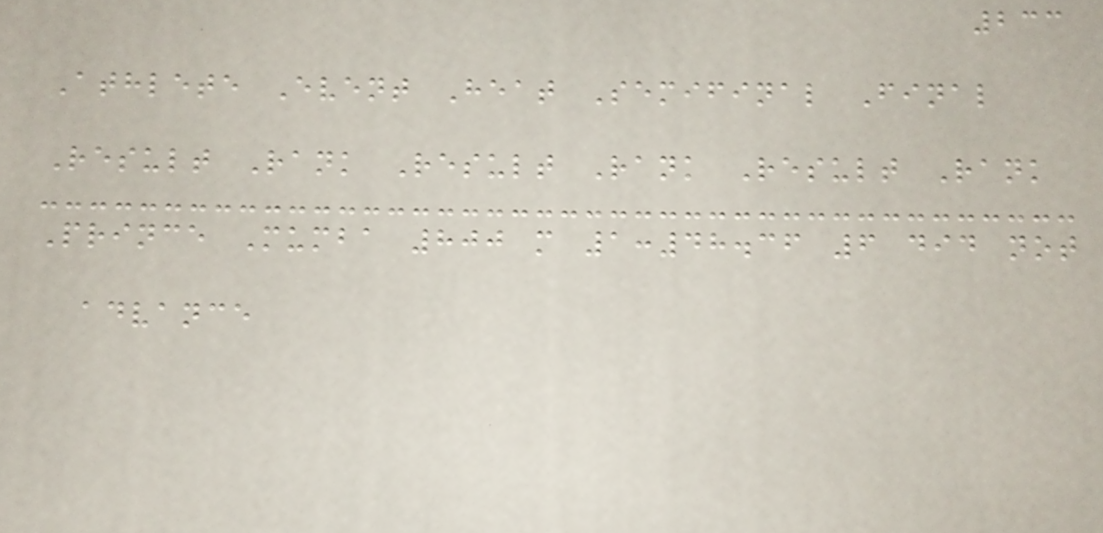233
Athlete Event Heat Semifinal Final
Result Rank Result Rank Result Rank
Prince Mumba 800 m 1:48.36 6 did not
advance
